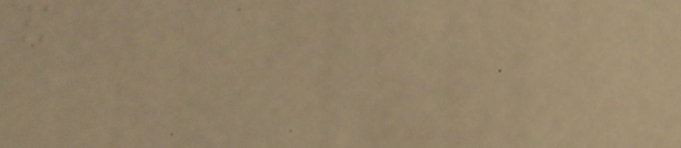and
